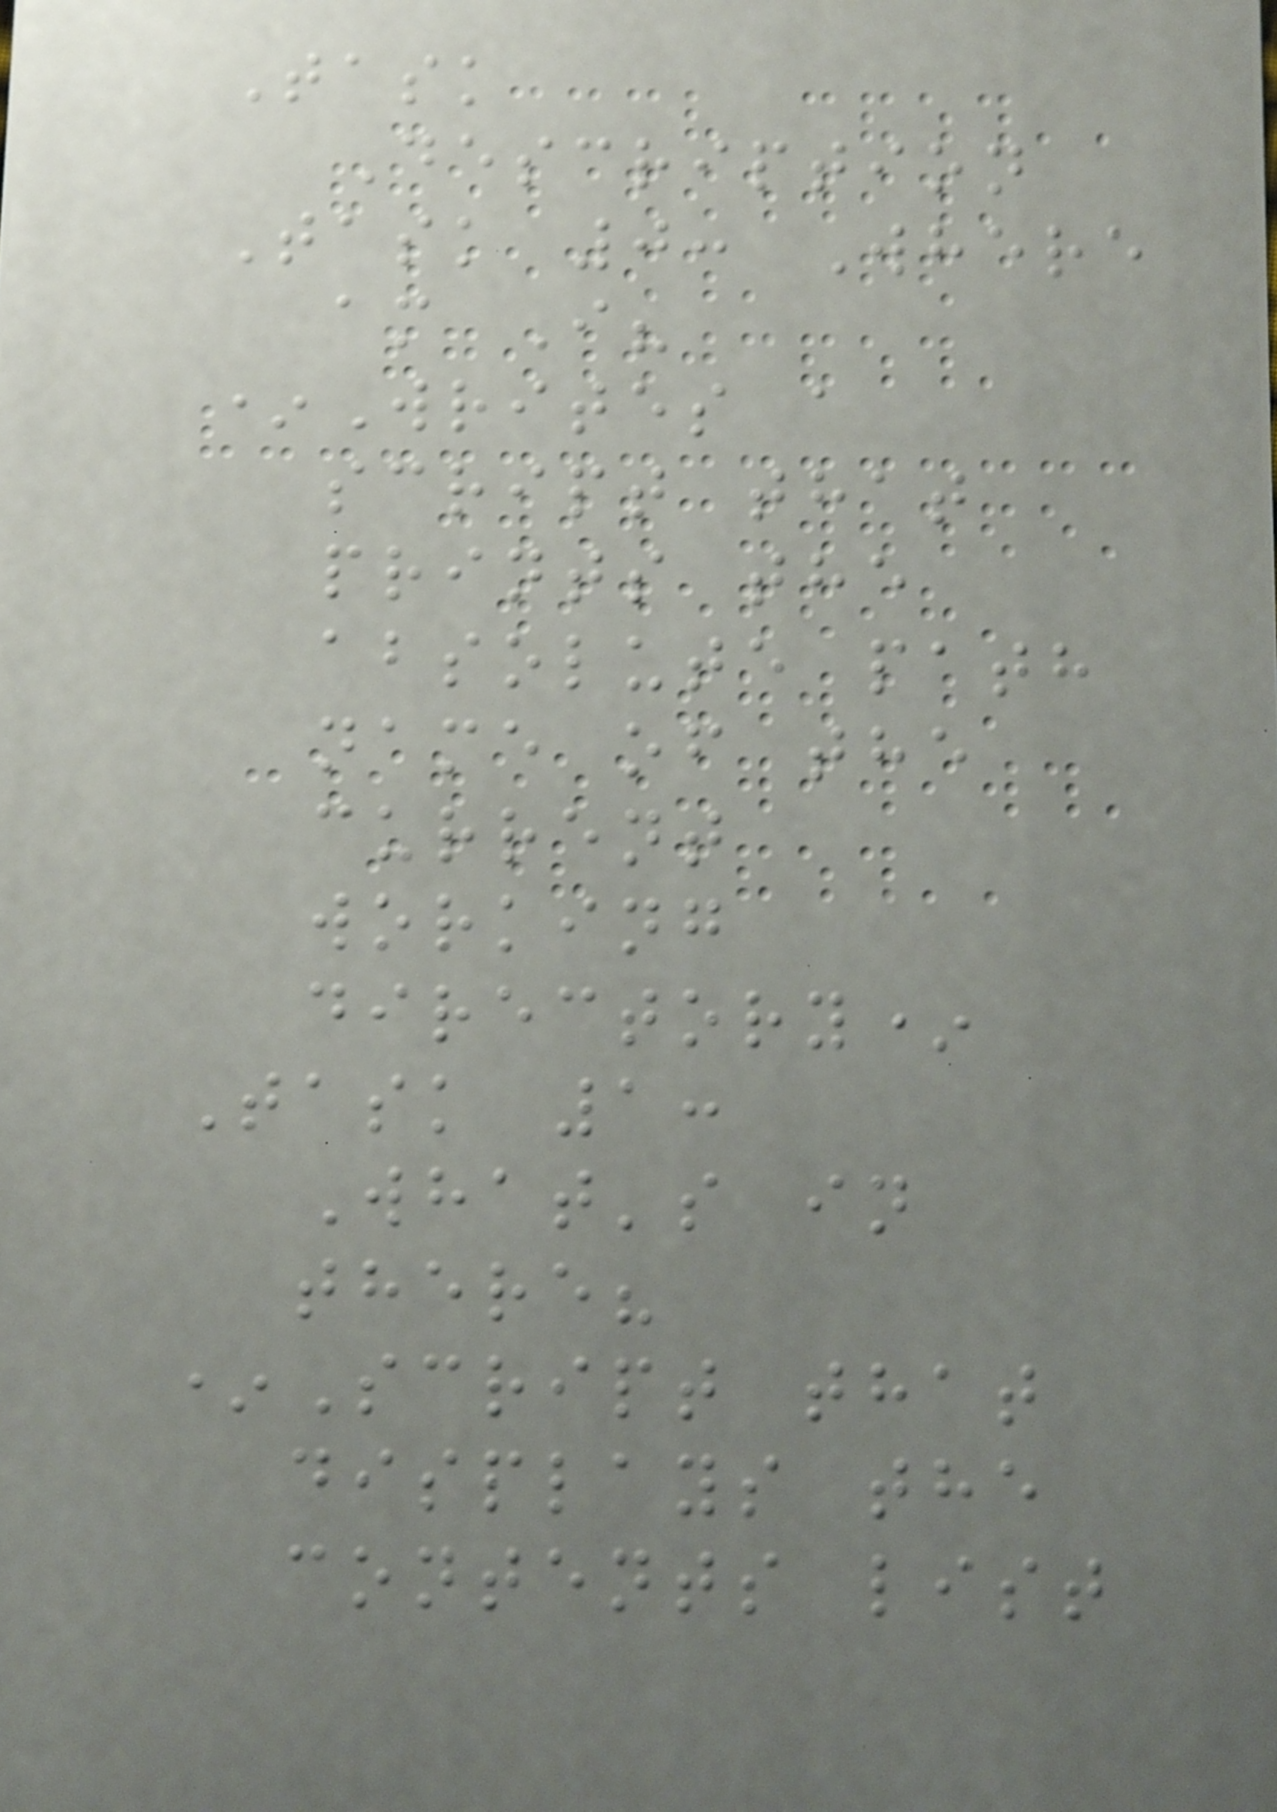Task
Description
Task 0: Where
am I?
*Writes a
script that
prints the
absolute path
name of the
current
working
directory*
Task 1:
What's in
there?
*Script that
displays the
contents list
